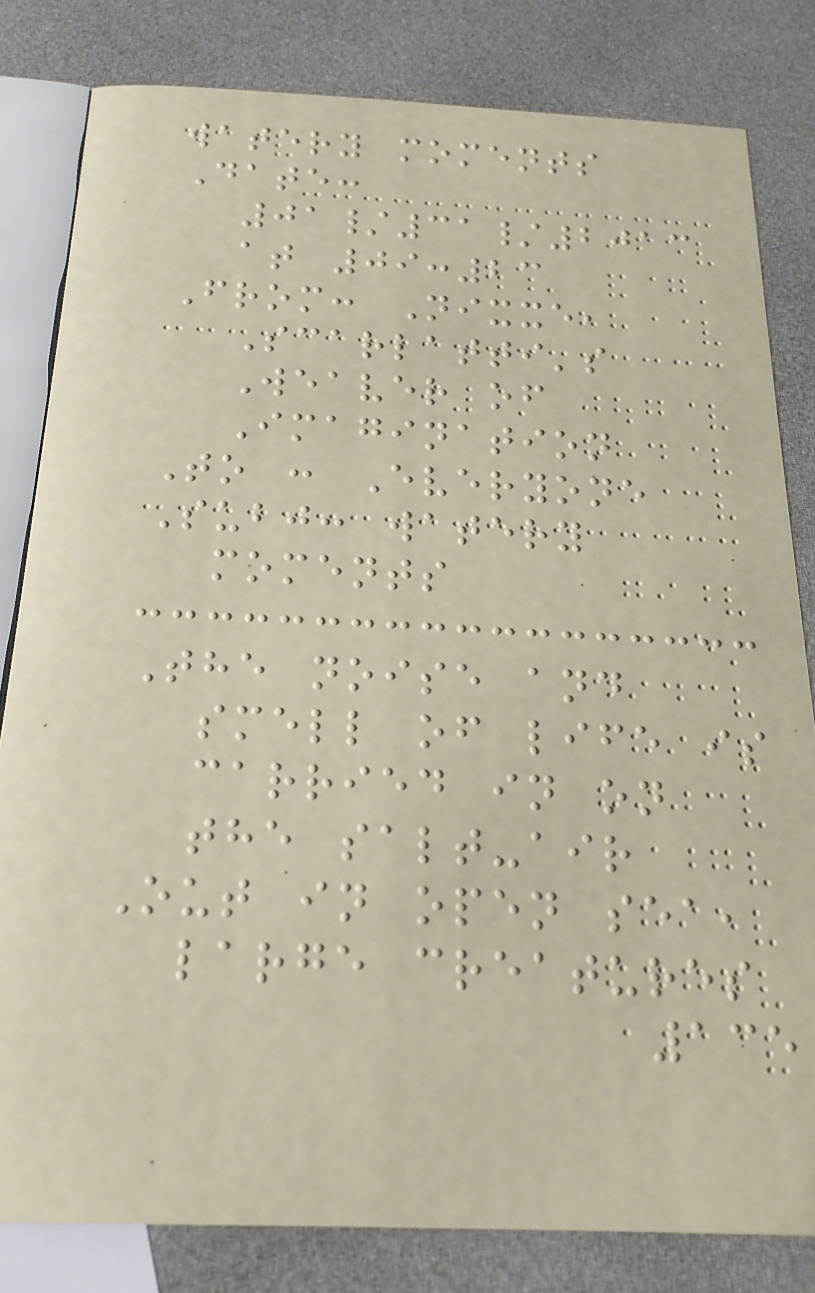watery moments
Date:
01/31/2013
at 09:23
From: Nixxe,
Scarlatti's
Weaver of
Imagination
To : Everyone
Subj: watery
moments
The noise and
smell of life is
carried in on
the salt-air
Out in open sea,
large creatures
135
